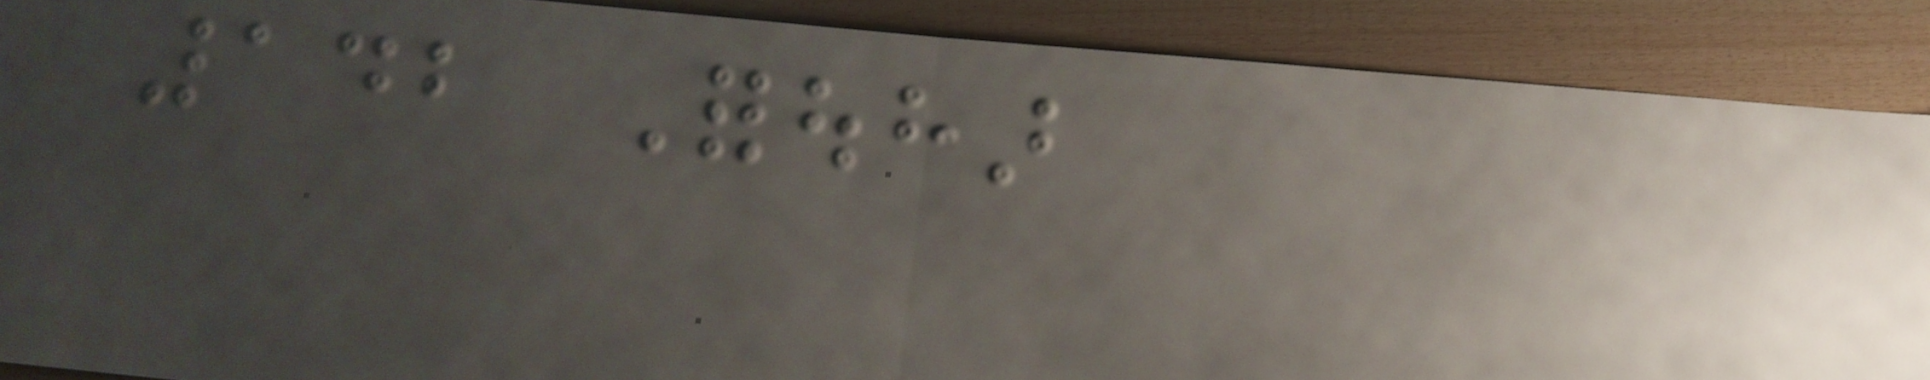142 Forouhar
